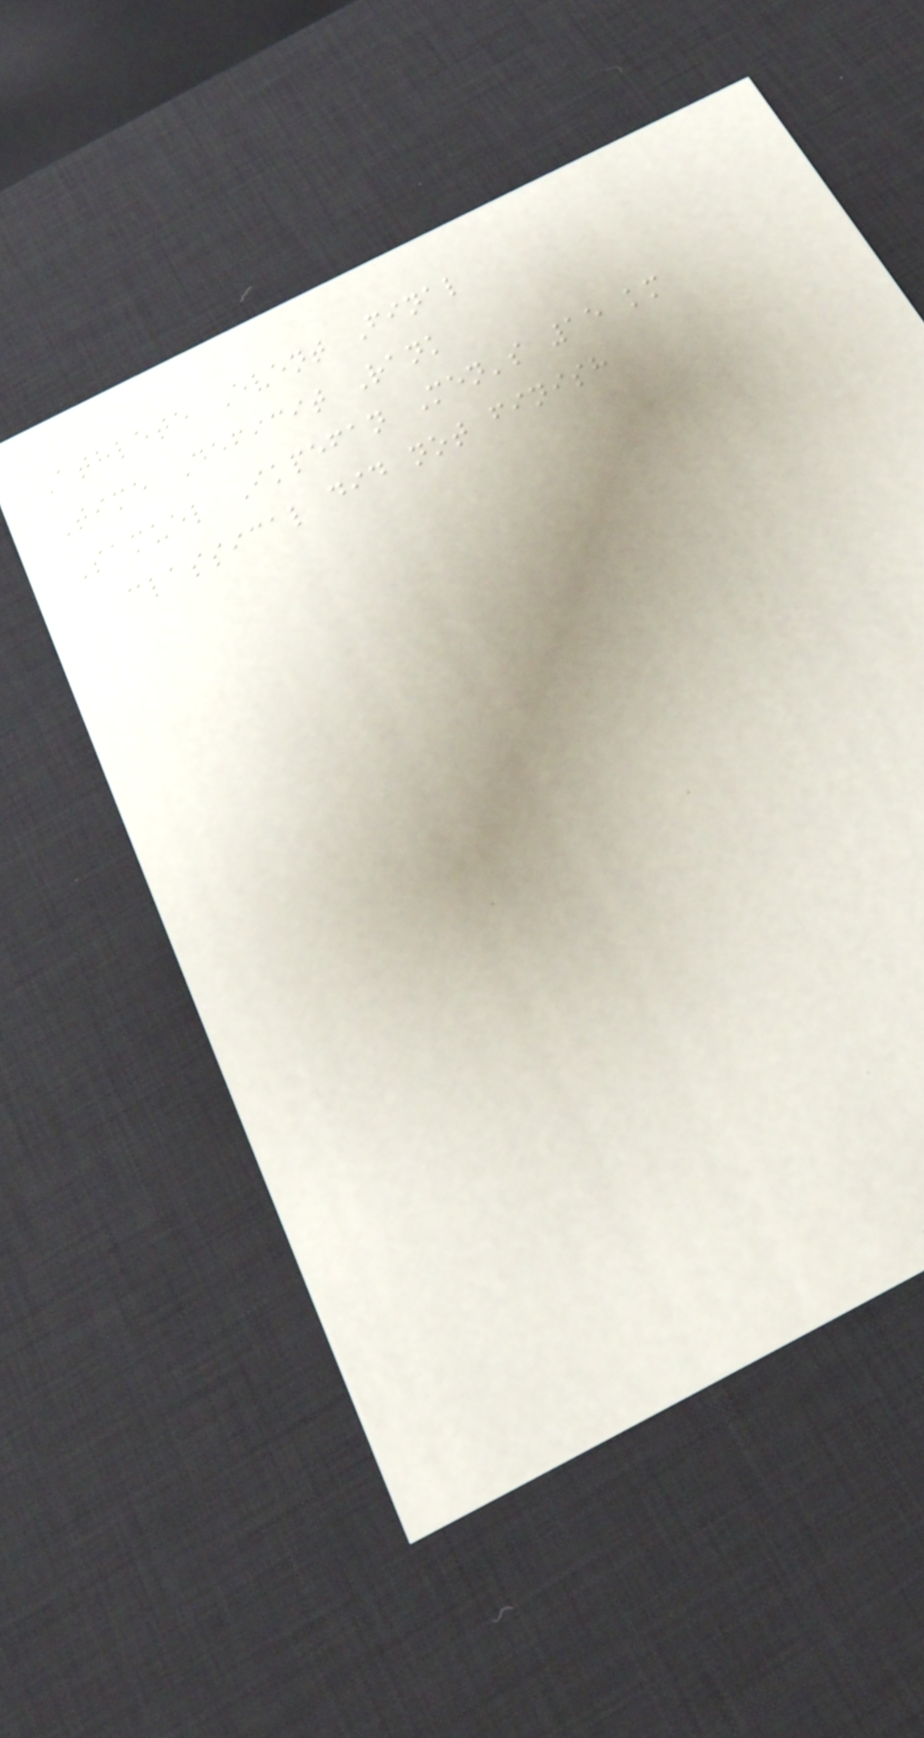Athlete Event Final
Time Deficit Rank
Samuel Ikpefan Men's 15 km
classical did not finish
